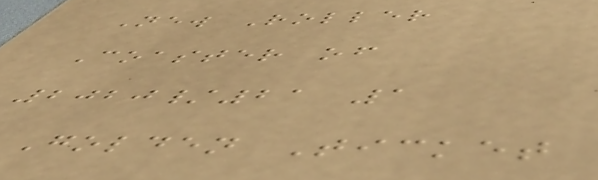New Roller
Coaster of
2020/21 1
Golden Ticket
